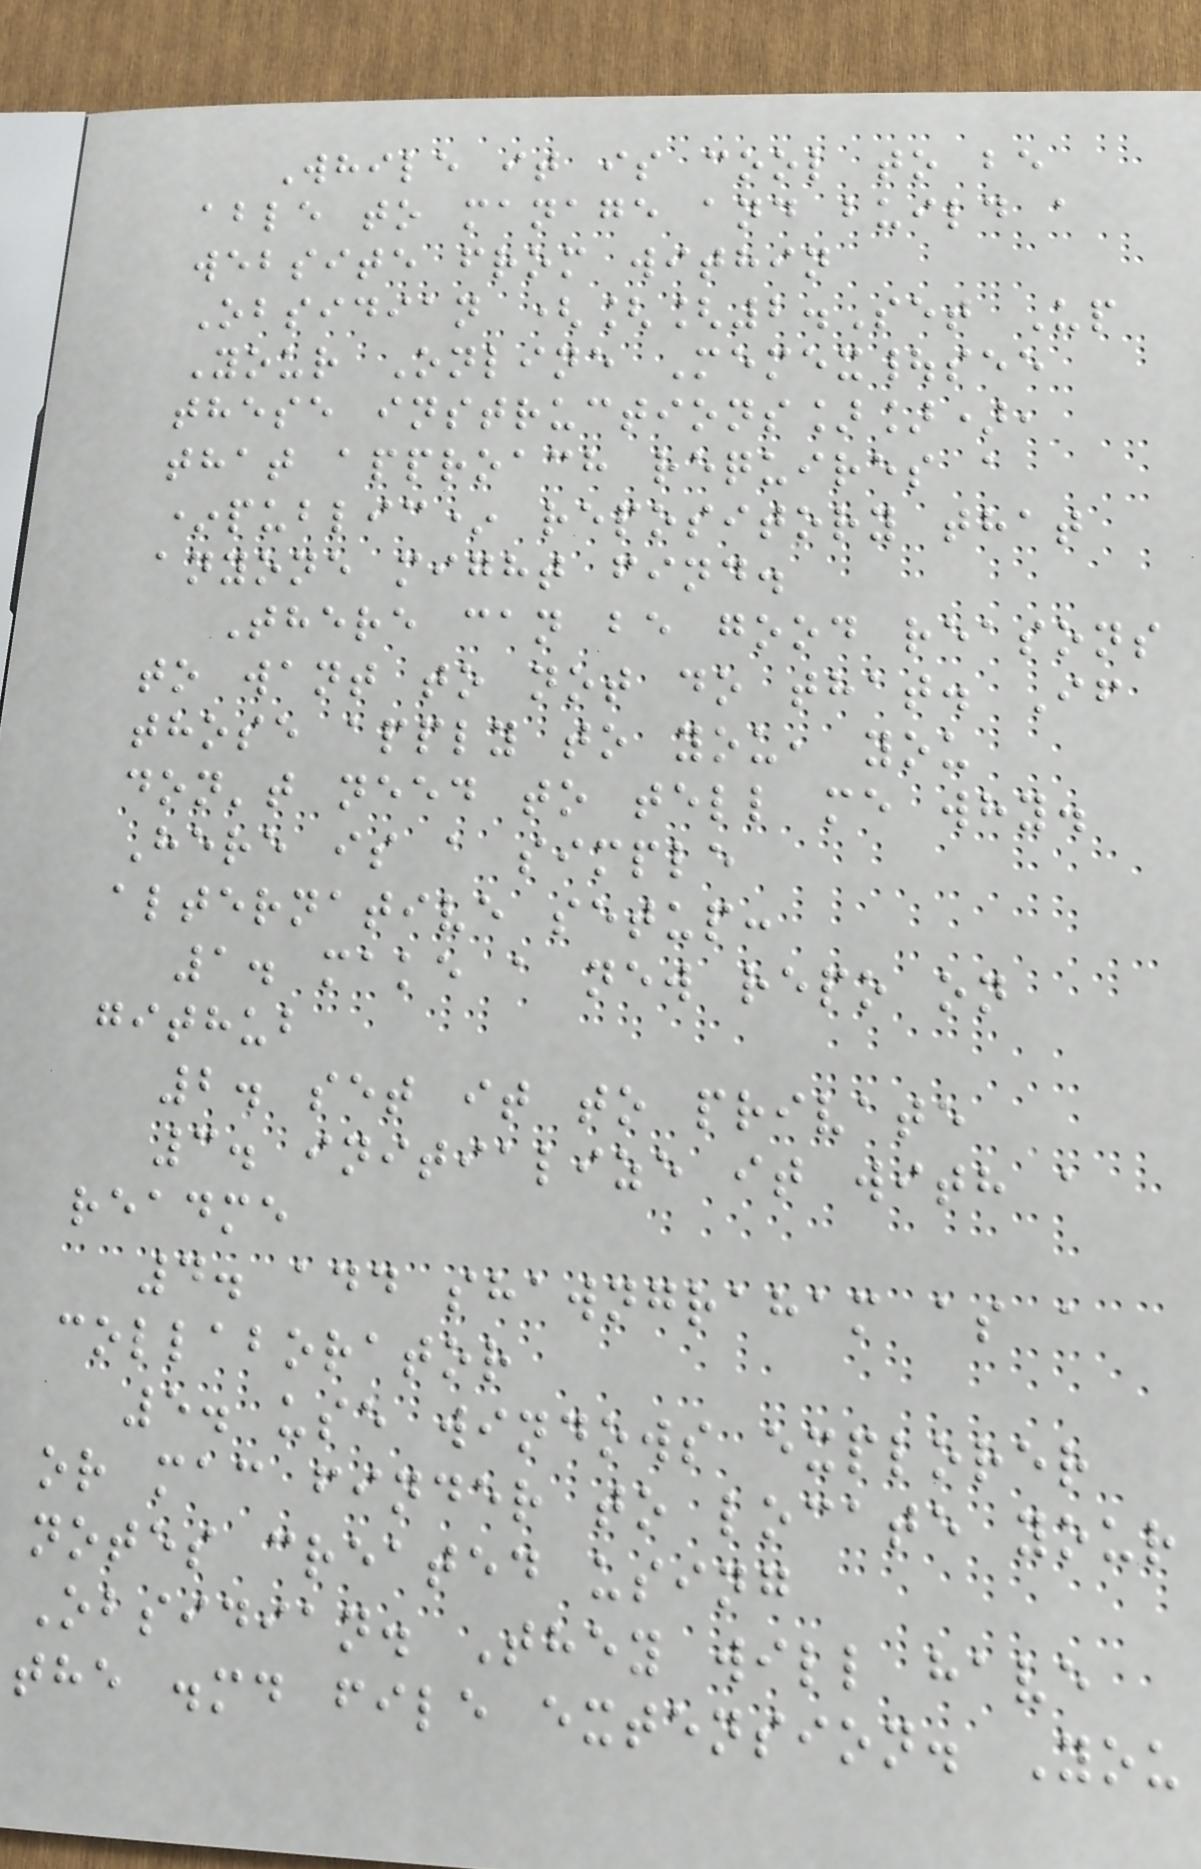While it is cool to be
able to manage and build a
website from within
Obsidian ([[2.Set Up
Your Online Memex|see
these instructions]]),
that approach requires a
*public* repository that
anyone might find.
There can be good reasons
to want to not do that. If
those apply to you, you
don't need to tell me why.
Here is a simple
alternative setup:
1. make a new repo on
github
2. set it to private
3. initialize it with a
readme
4. add shawngraham as a
collaborator
5. use windows explorer
or mac finder to locate your
notes created using
Obsidian. They will have
the .md file extension. You
